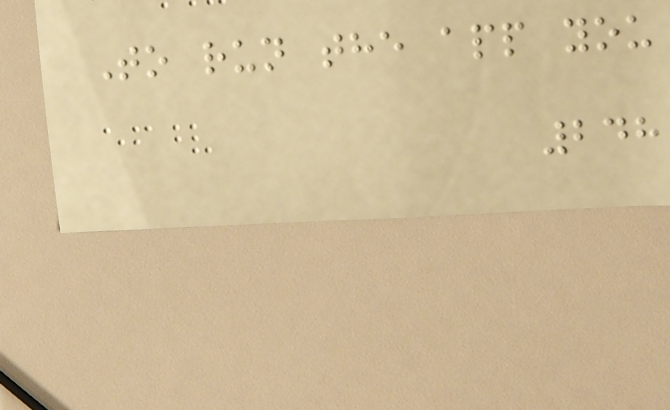To run the app you
248
